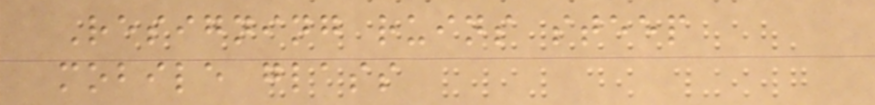Resigning ruins steep
mobile glass
